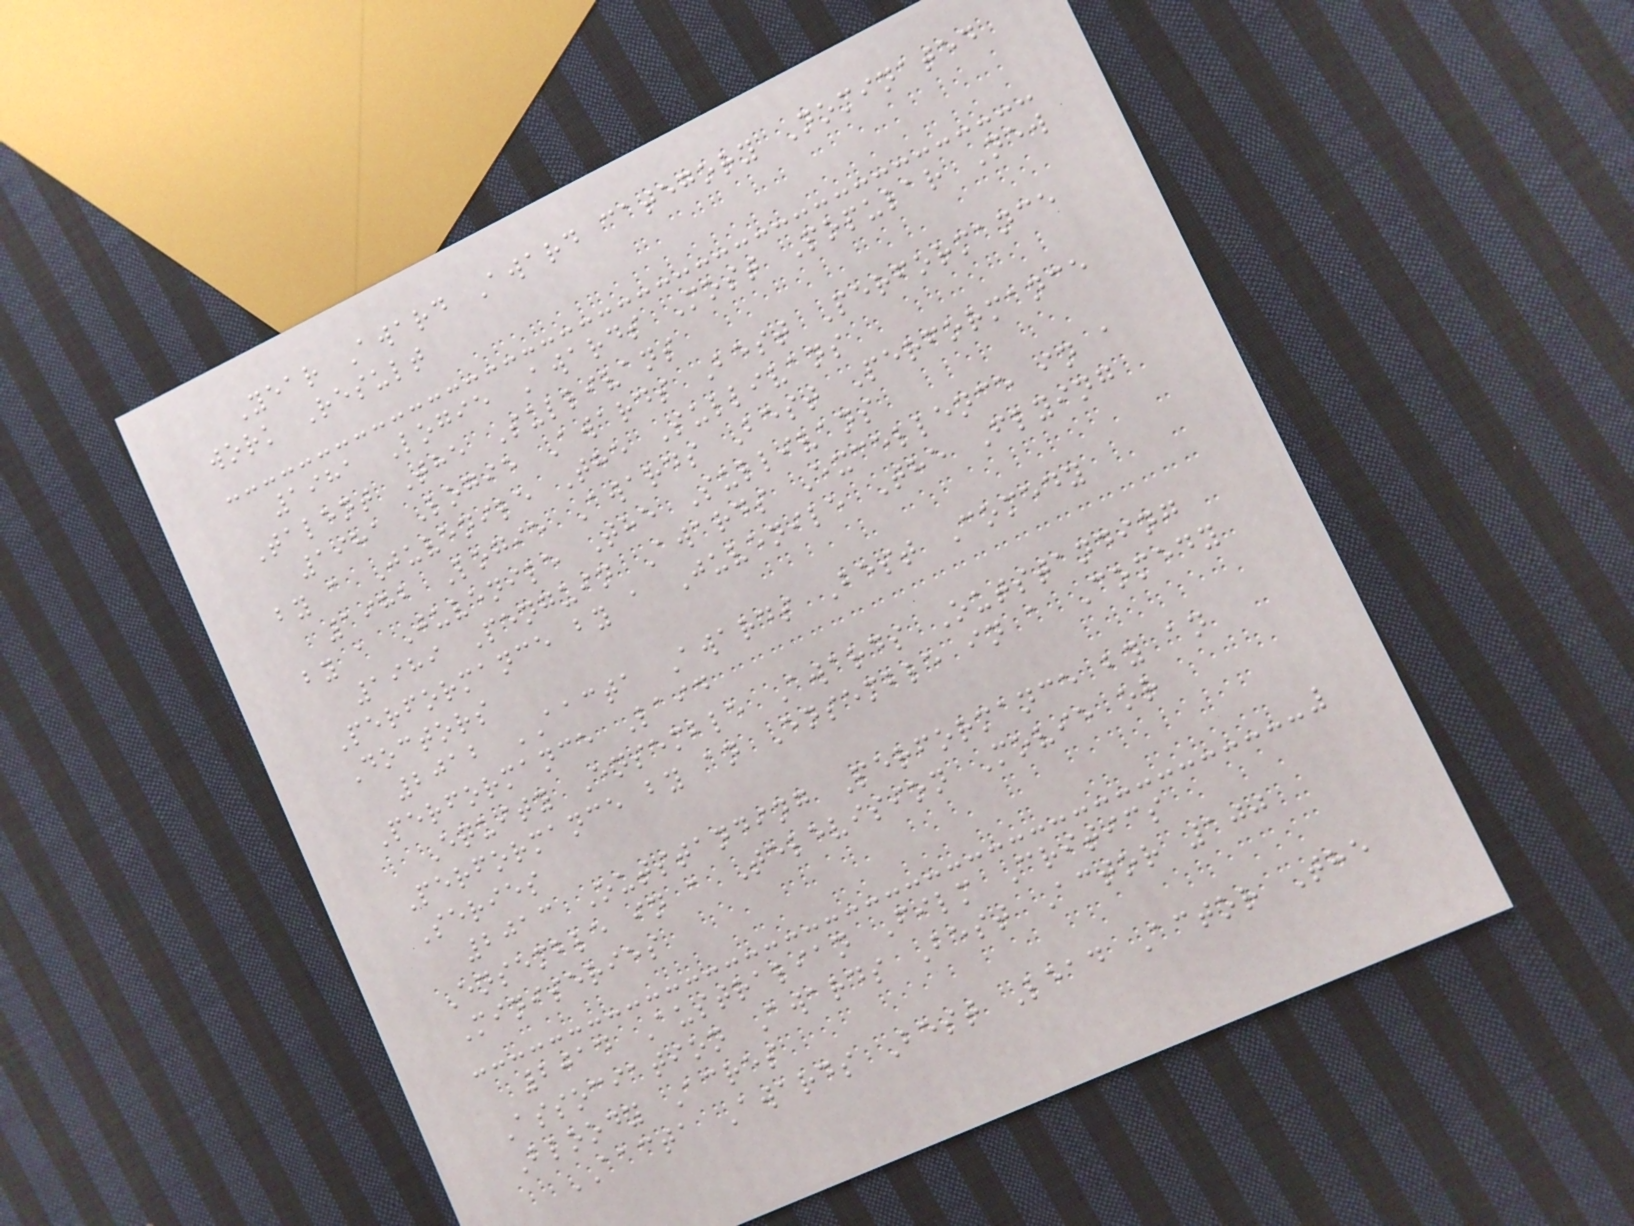Year Award Award category Nominated
work Result
1981 Logie Awards Most Popular New
Talent The Sullivans
1981 Logie Awards Best Performance
by a Juvenile The Sullivans
1982 Logie Awards Best Performance
by a Juvenile The Sullivans
1989 Penguin Awards Excellence in a
Performance by a Juvenile The Flying
Doctors
2012 AACTA Awards Best Comedy
Performance Laid
Equity Ensemble Awards Outstanding
Performance by an Ensemble in a Comedy
Series
2013 Outstanding Performance by an
Ensemble in a Television Movie or
Miniseries
2014 Australian Film Critics
Association Awards Best Actor 100
Bloody Acres
AACTA Awards Best Lead Actor The
